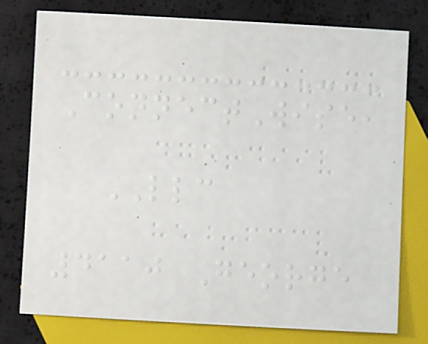ConnectWise,
LLC
4110 George
